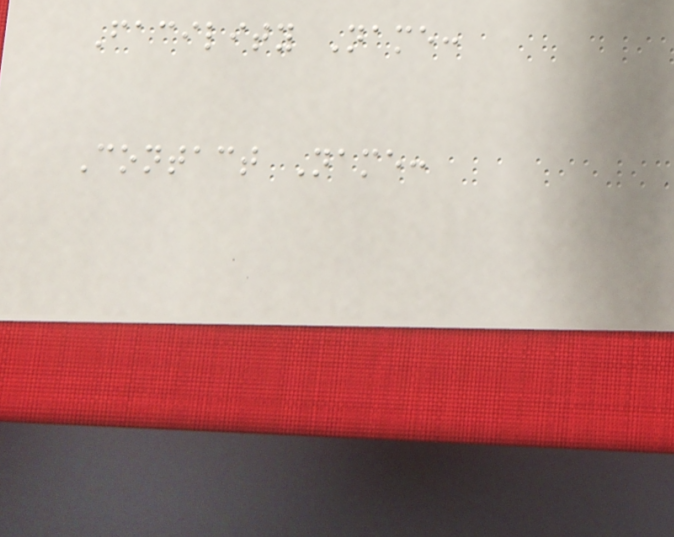Facility Name:
Contact Name:
